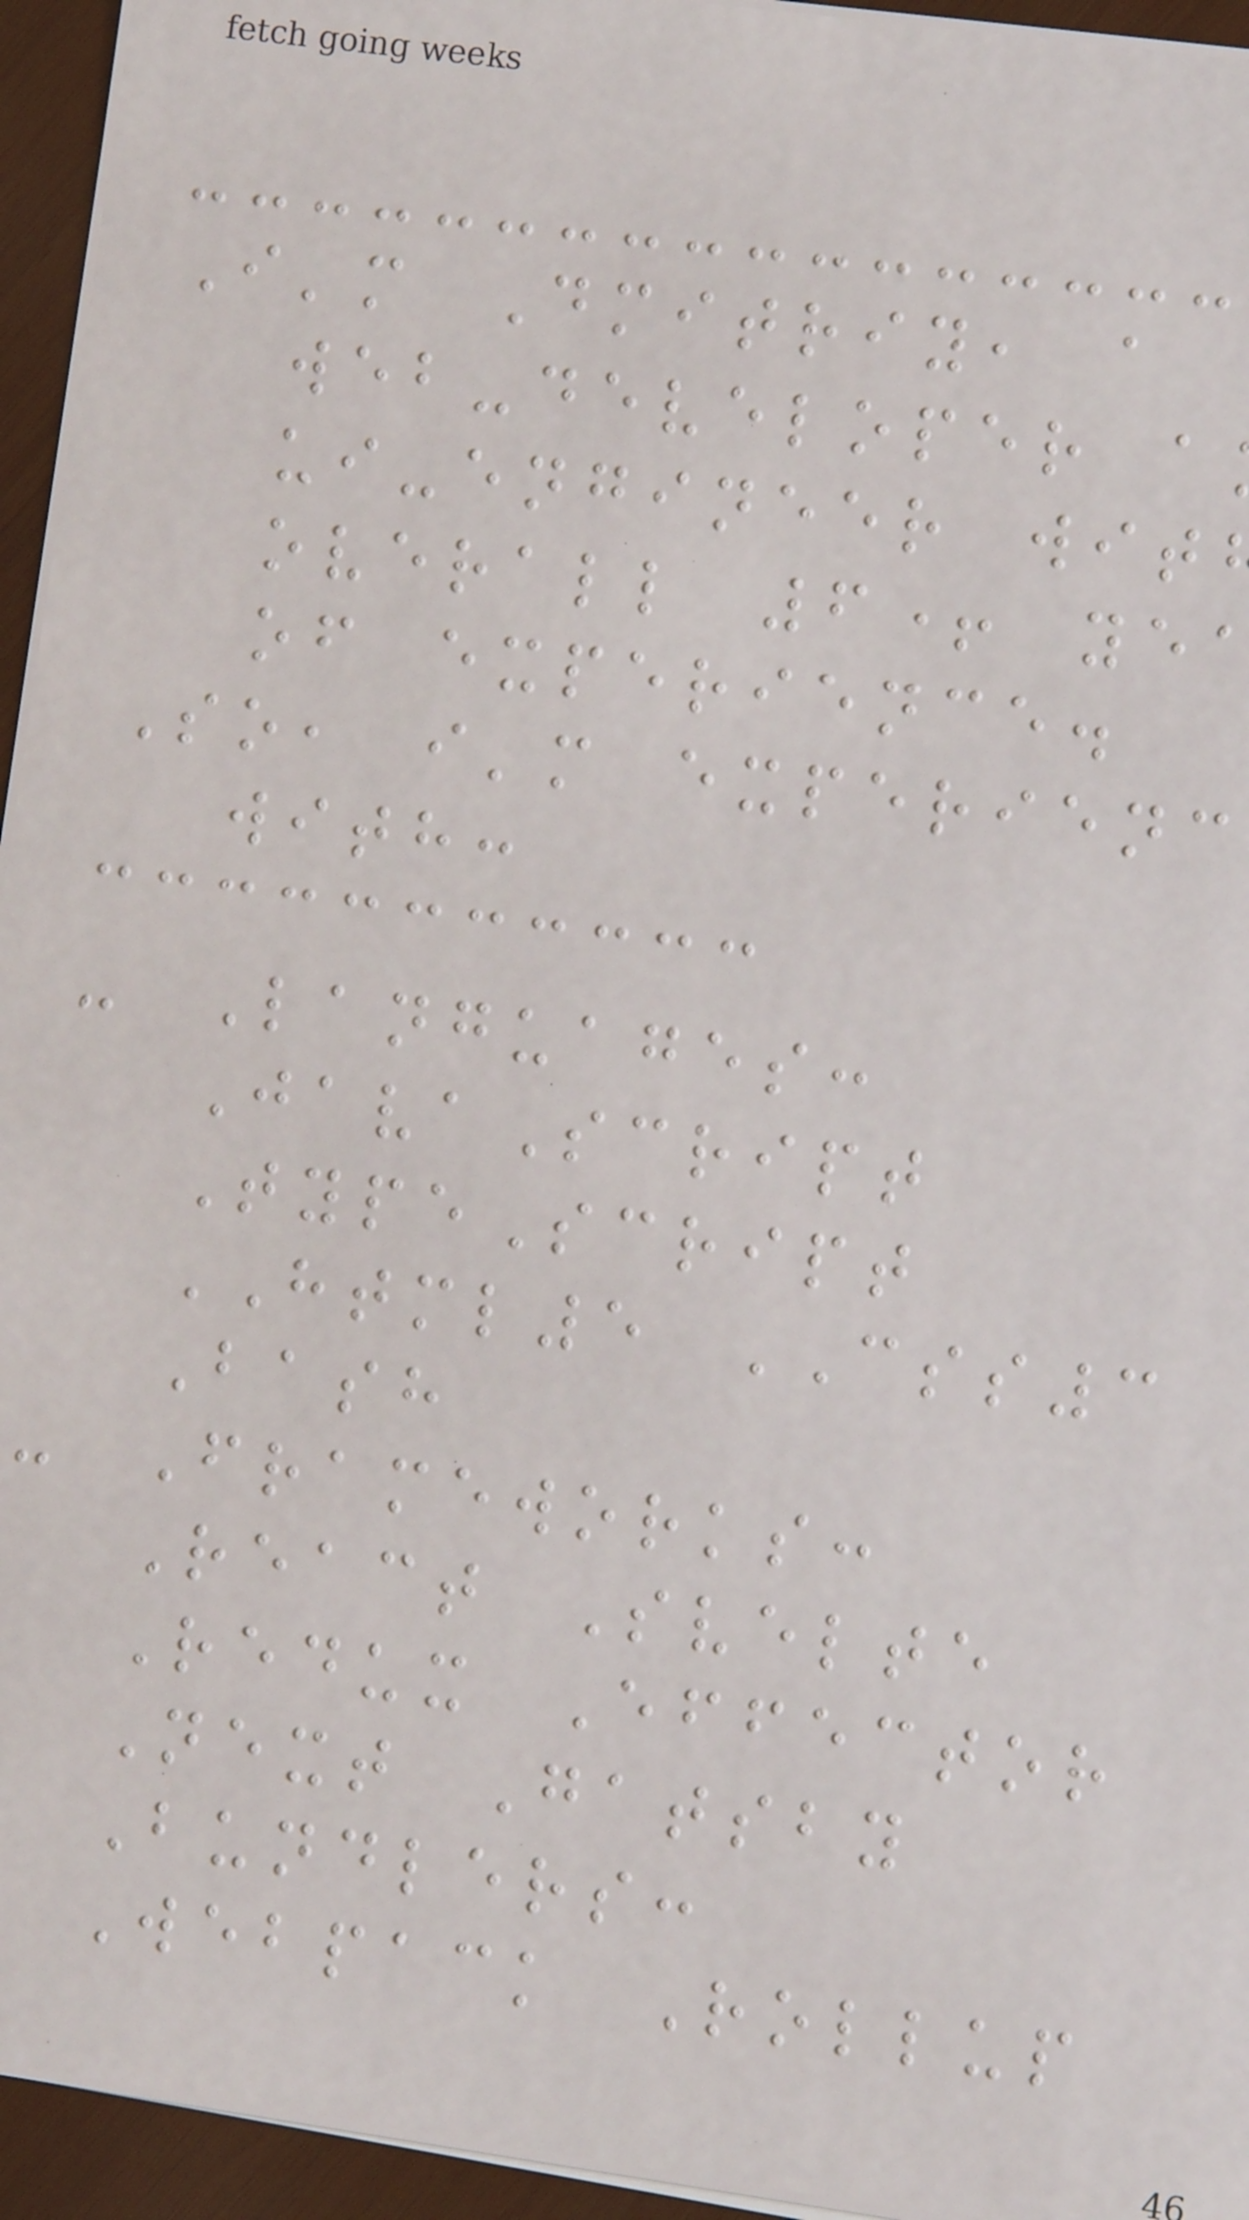I'm Dmitriy, a
web-developer a
ui-engineer wit
overall 6+ ye
of experience.
So, i'm experienc
with:
- Languages:
JavaScript
TypeScript
HTML5 CSS3
Bash
- Frameworks:
React Svelte
Redux Effector
Next Gatsby
Bundlers:
Webpack Rollup
